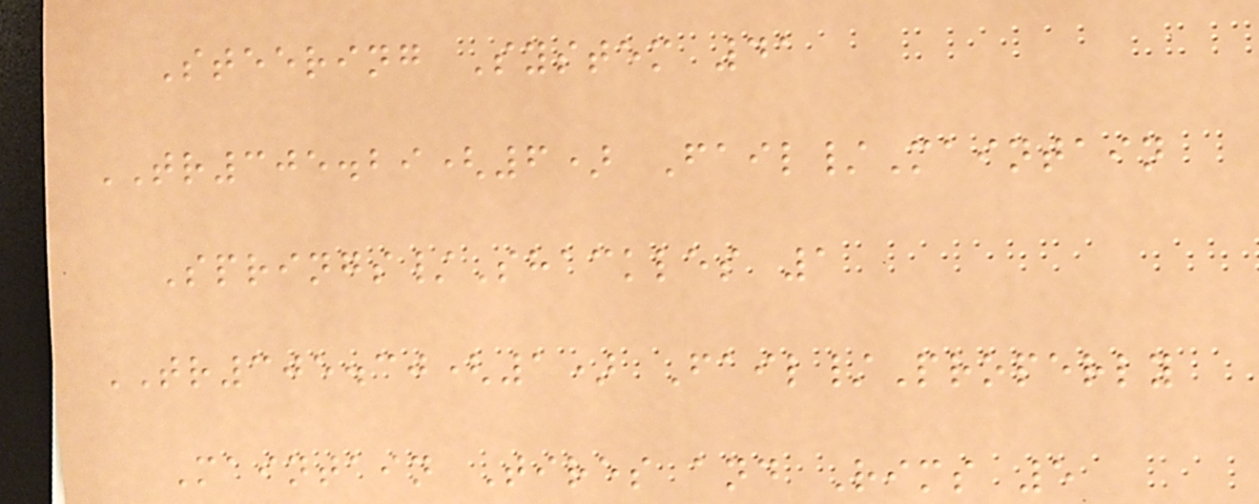Steering System 41
TR305.29(6) Fail/Maintain
Springs/Shackles 1
TR305.30(1) Fail/Properly
Maintain Tires and Rims 5
